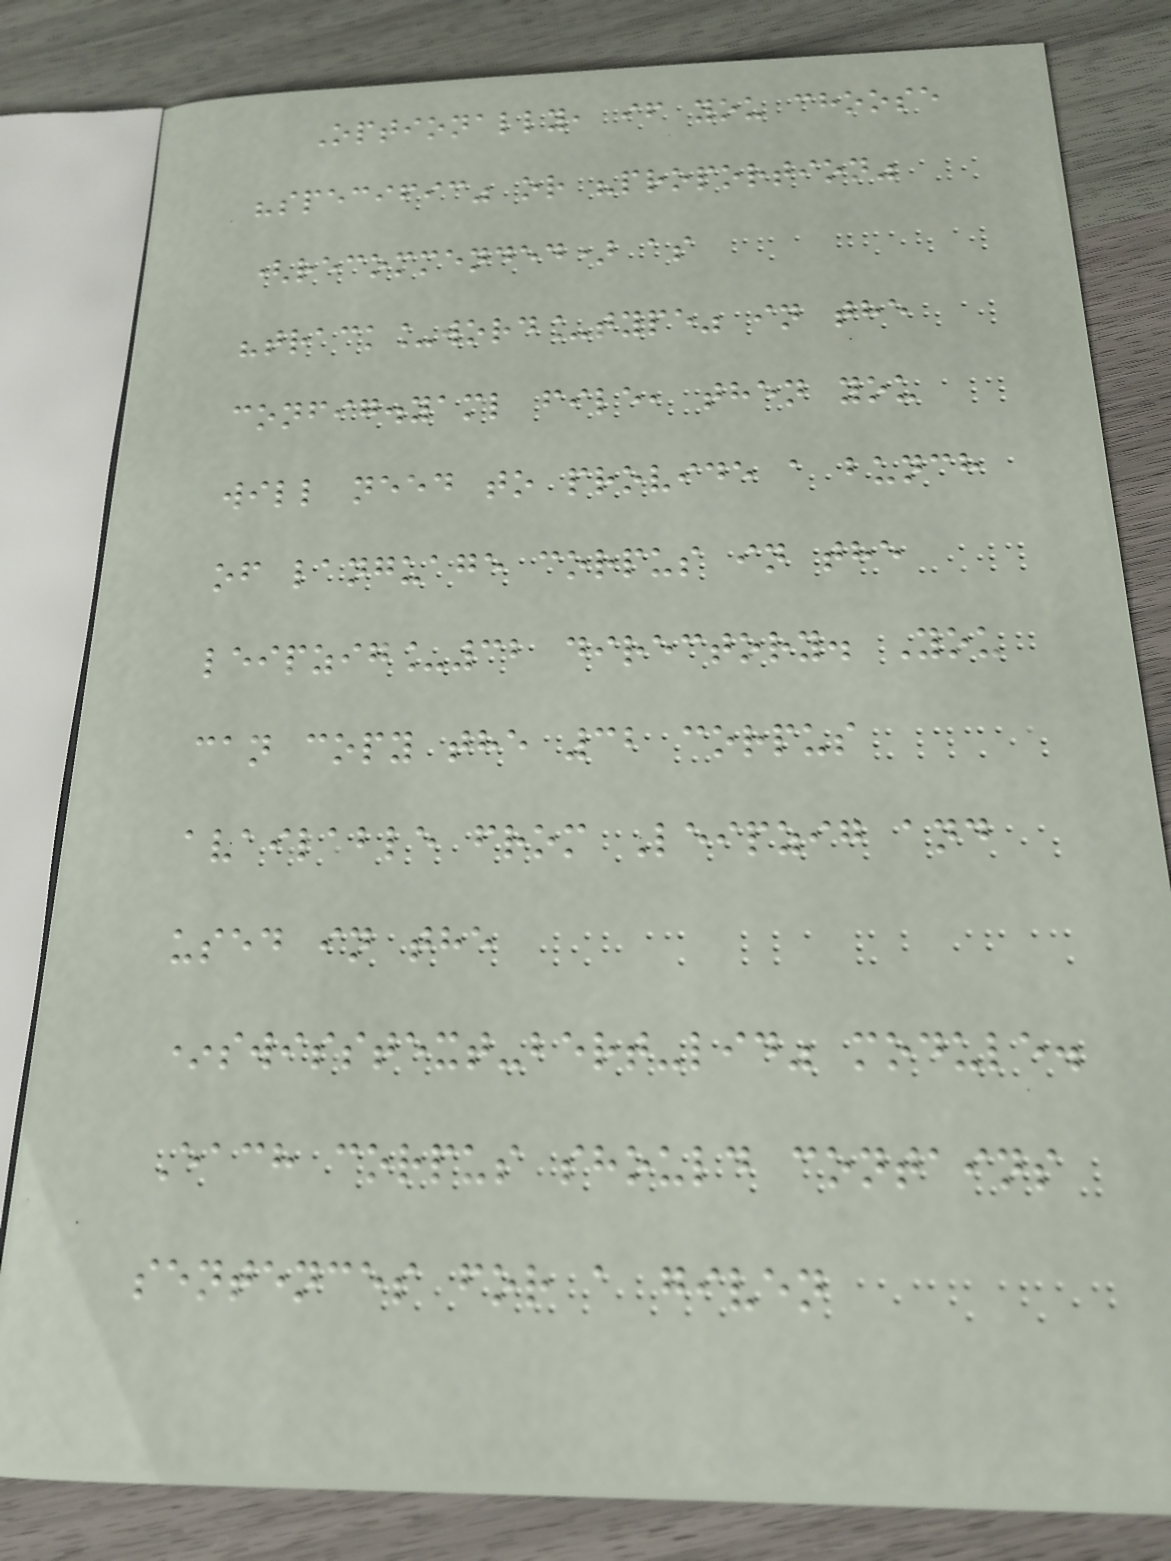Optionally, if you choose
"specific" or "proportion"
(recommended) as
"track_word_type" in the
config.yaml file, then you
will need to provide a bunch
of language corpus in the
leipzig_32 directory. You
can copy the 32 corpus
available from Leipzig and
used in the
*swisstext-bert-lid" module.
Each corpus should contains
sentences for a given
